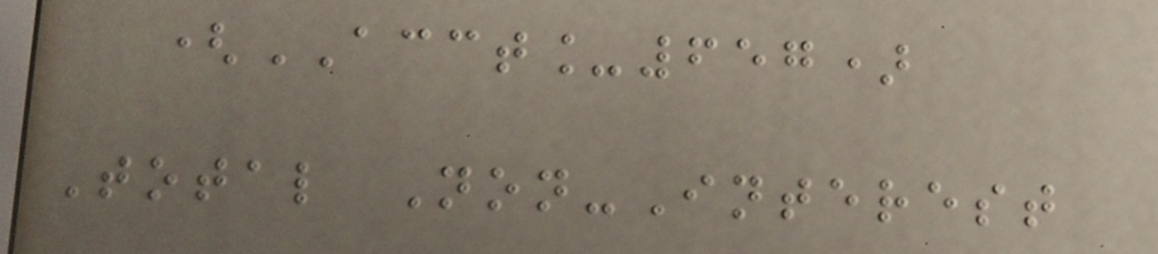(ACCT_657)
Total Non-Interest
